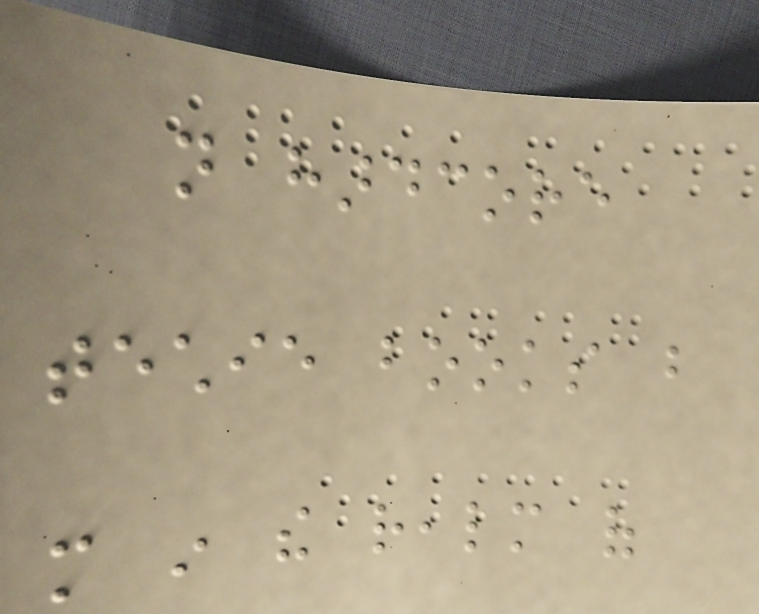not hardcore
techie books but
more in the realm of
